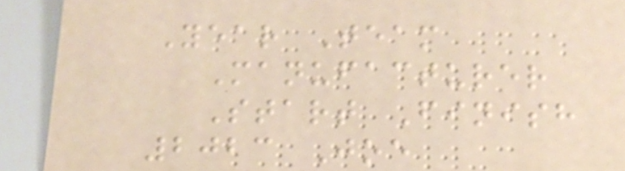Year Team
Manufacturer
Start Finish
2023 Joe
